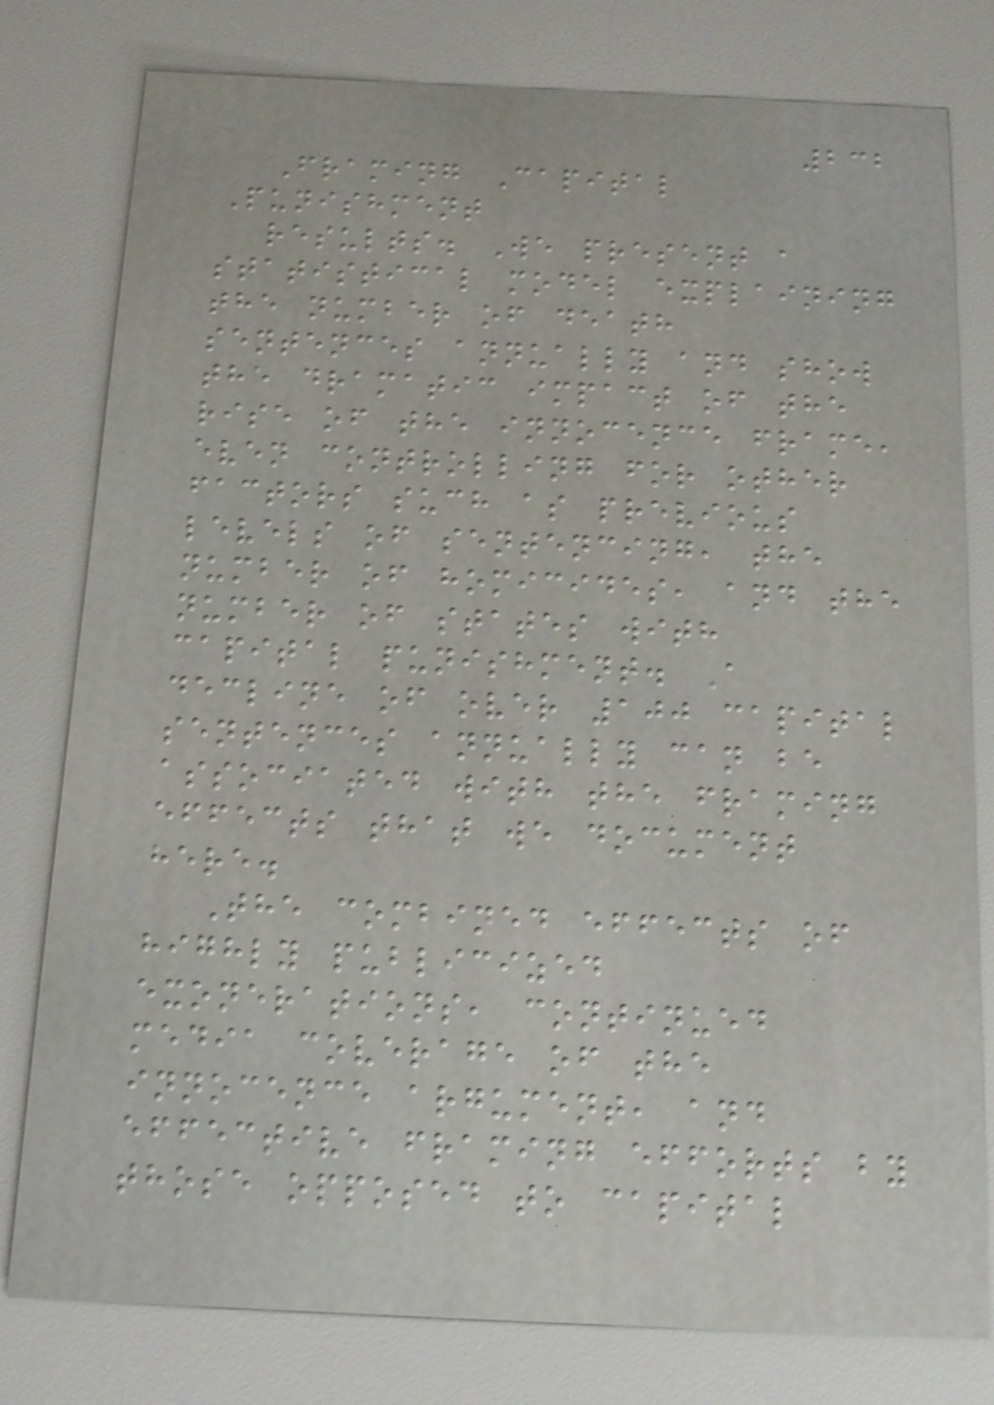232
Framing Capital
Punishment
results. We present a
statistical model explaining
the number of death
sentences annually and show
the dramatic impact of the
rise of the innocence frame,
even controlling for other
factors such as previous
levels of sentencing, the
number of homicides, and the
number of states with
capital punishment. A
decline of over 100 capital
sentences annually can be
associated with the framing
effects that we document
here.
The combined effects of
highly publicized
exonerations, continued
media coverage of the
innocence argument, and
effective framing efforts by
those opposed to capital
